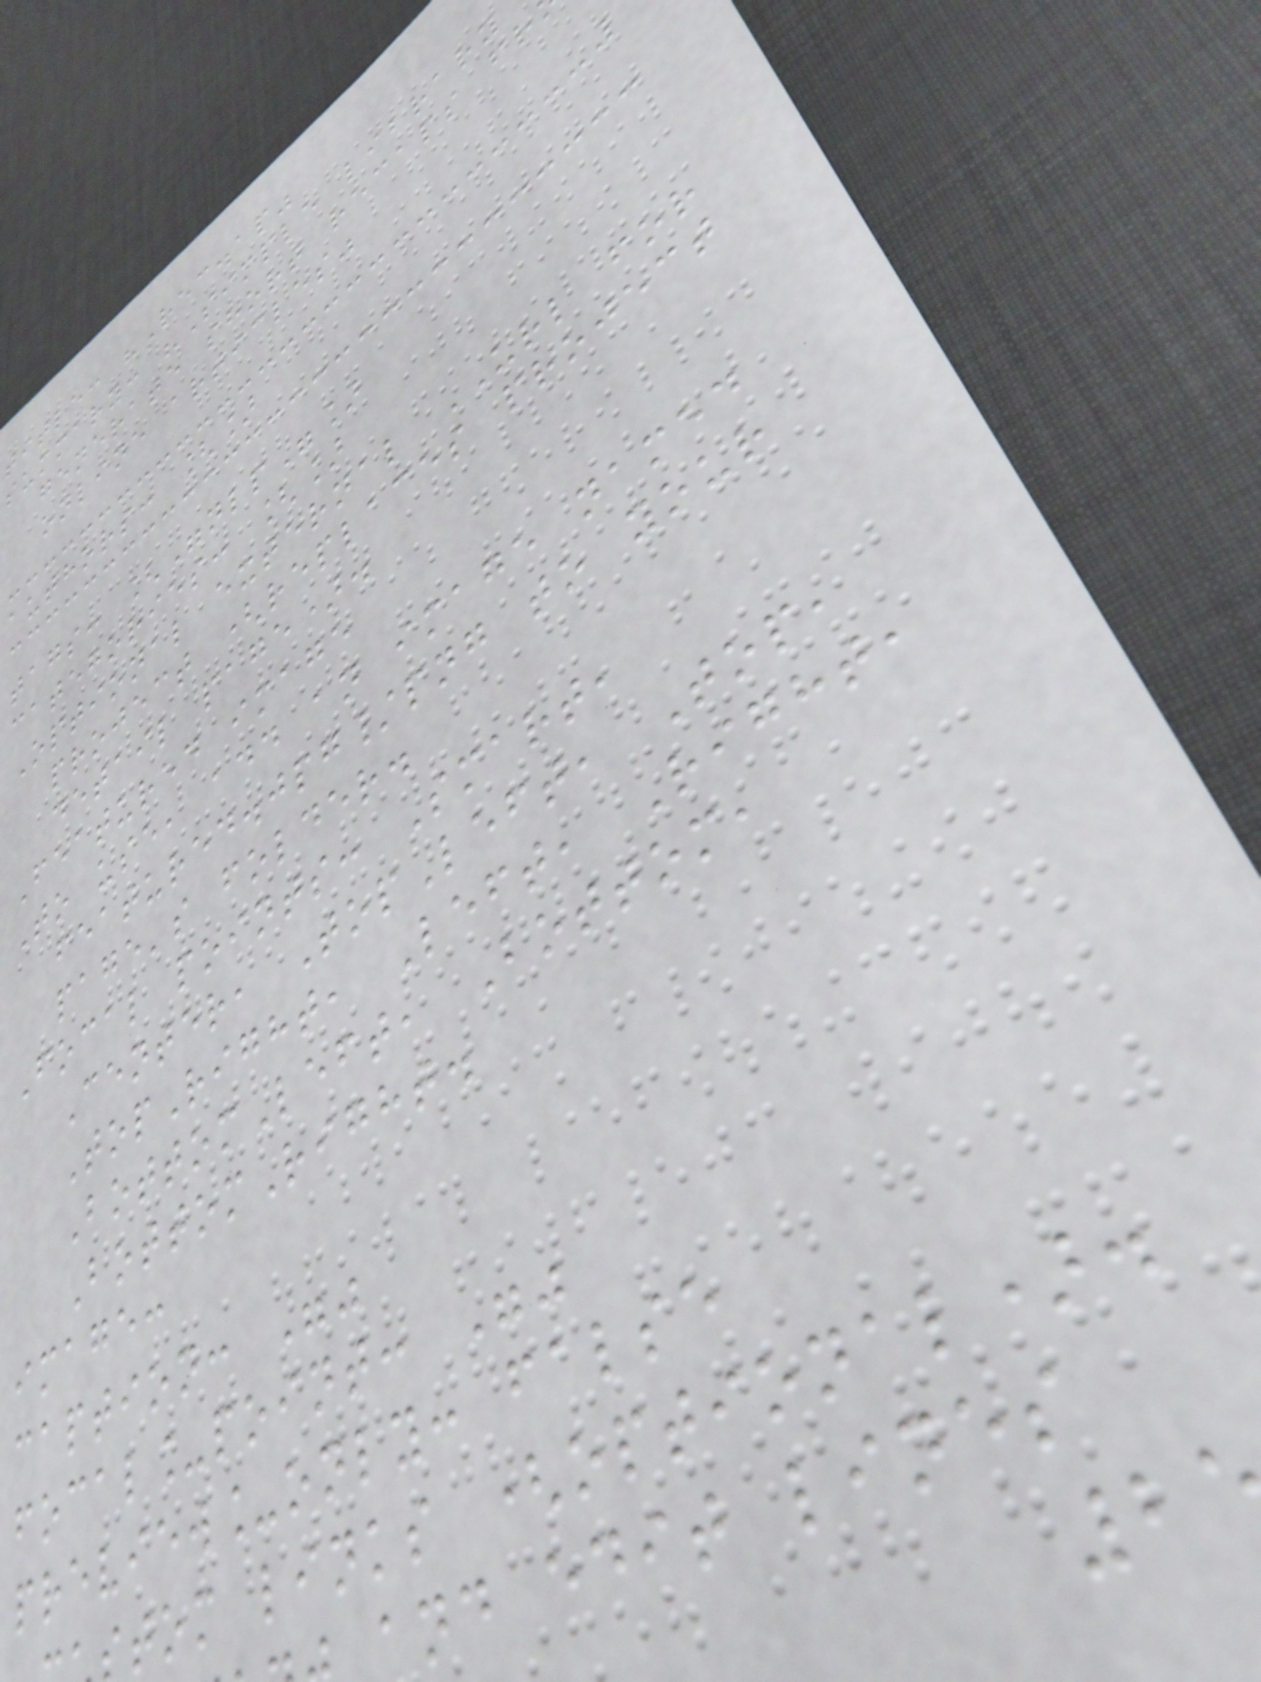title: "Rec.ap"
summary: "Simple library
generate short recaps fr
online articles"
authors: []
tags: ["nlp"]
categories: []
Optional external URL for
project (replaces project
detail page).
Featured image
To use, add an image named
featured.jpg/png to your
page's folder.
Focal points: Smart,
Center, TopLeft, Top,
TopRight, Left, Right,
BottomLeft, Bottom,
BottomRight.
image:
caption: ""
focal_point: ""
preview_only: false
tom links (optional).
and edit lines
